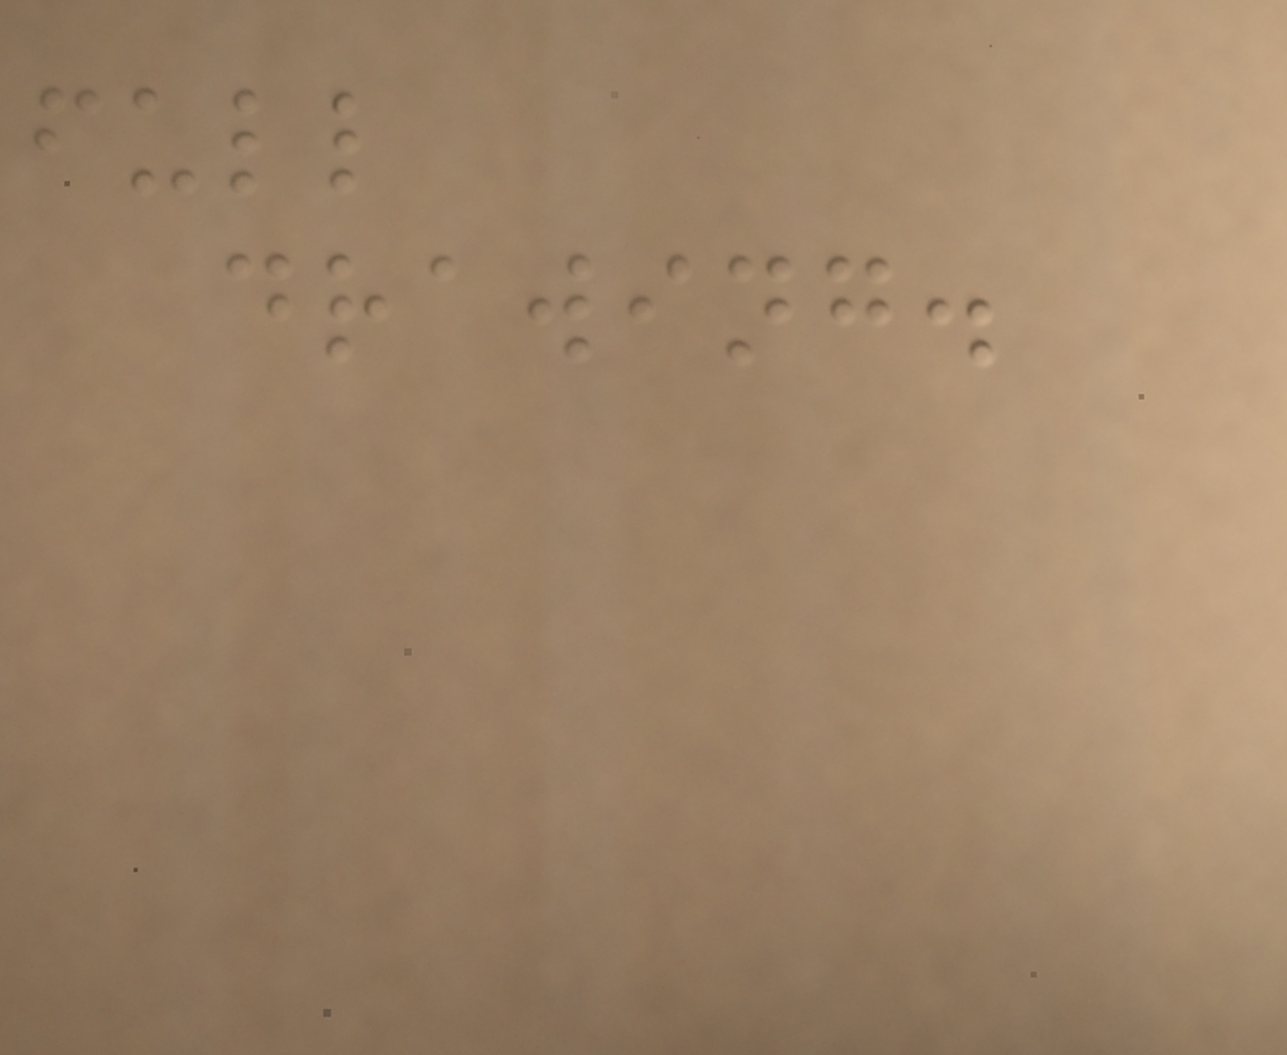full
drawing.
